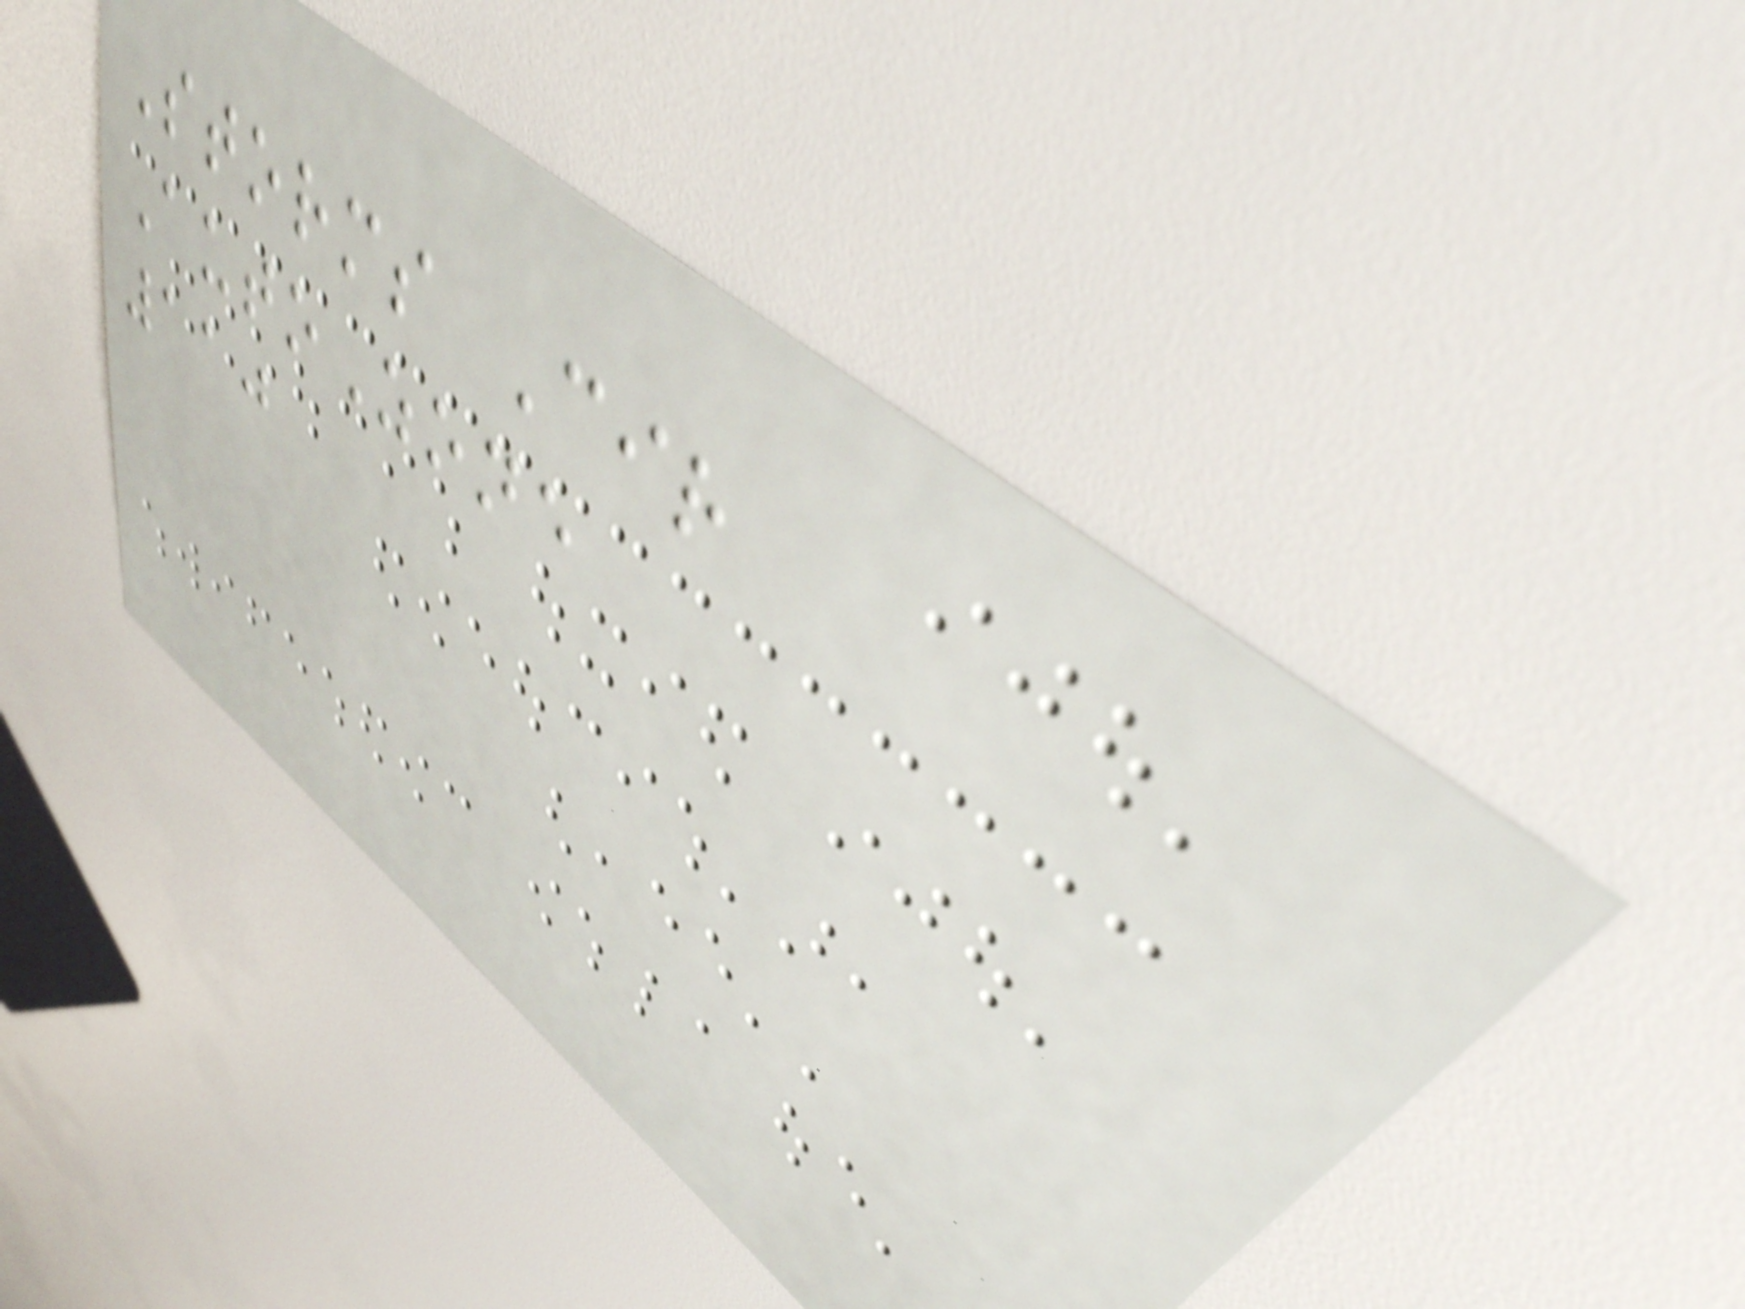Storms Cir
AutoZone
110
